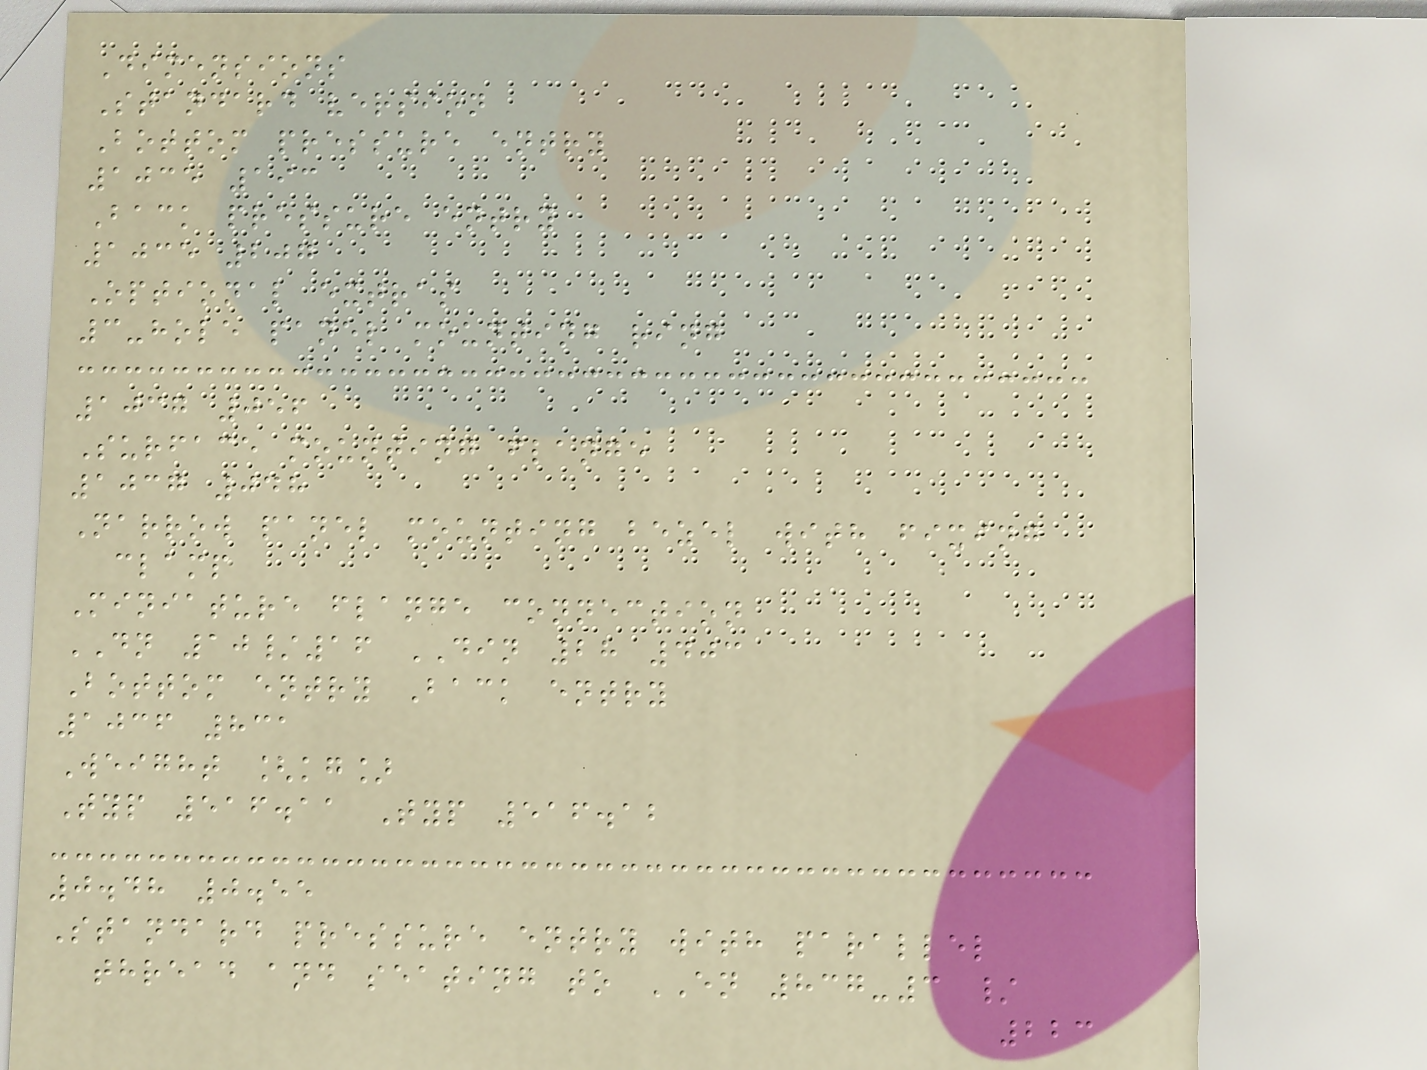Dimensions
Standard version
Bottom pressure entry
1035 193
Back pressure entry
1035 207
Optional extras
3-hole panel mounting ring
1037 056
Surface mounting flange
1037 048
Narrow panel mounting bezel with fixing
clamp
Miniature flange connection
DN 10/16 DIN 28 403
Bottom entry Back entry
1036 831
Weight [kg]
Typ 516.11 Typ 516.12
0.48 0.55
Standard pressure entry with parallel
thread and seating to EN 837-3 /
223
